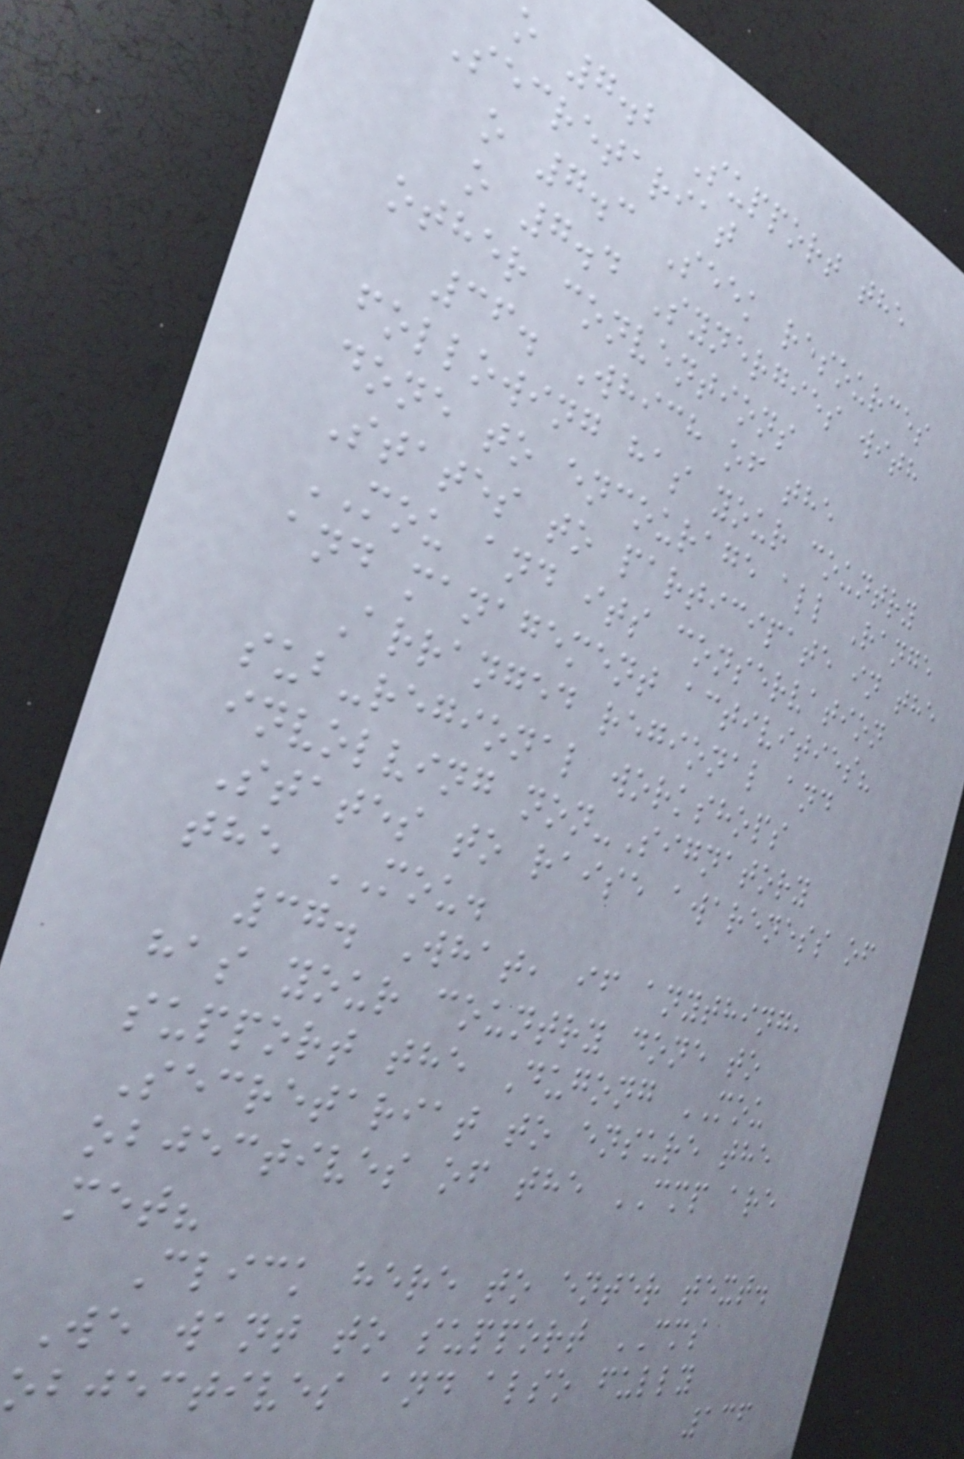o 7.2 Support the
Secretariat
o 7.3 Seek resources
o 7.4 Synergies with
other conventions
36. Which of the
following has your country
done to encourage all Range
States to participate in the
MOU and its conservation
and management activities?
Arranged regional and
sub-regional workshops
involving non-Signatory
States to raise awareness of
the MOU.
37. What, if anything,
has your country done to
support the Dugong MOU
Secretariat to ensure the
objectives of the CMP are
met?
Click here to enter text.
We want to support CMS
objectives and also fully
136
